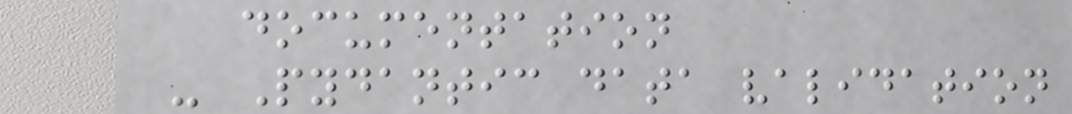documentation
- Pydantic data validation
